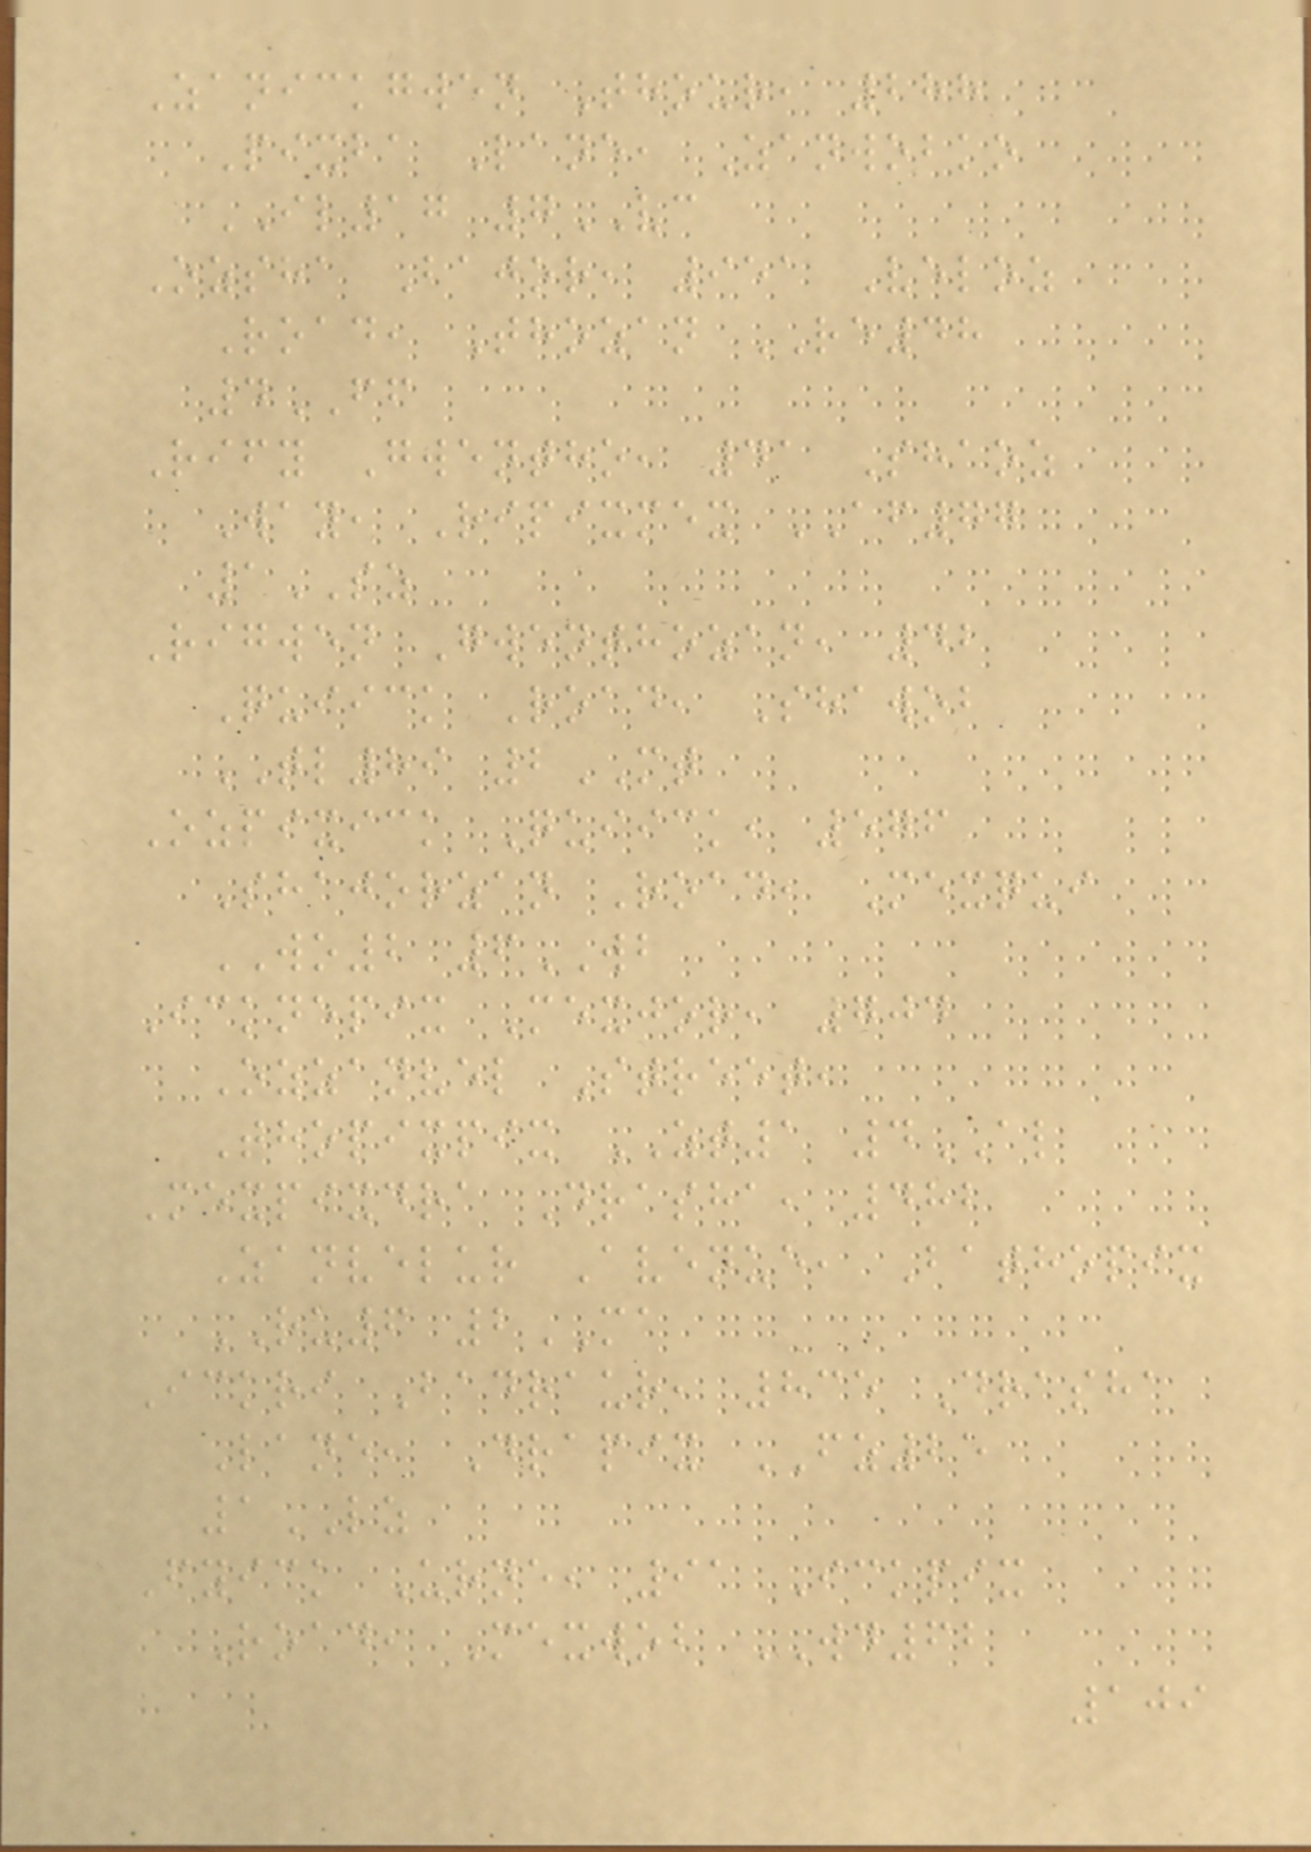Zanickgwen Thour, 288
Pixba Lane, Zanwobko
IL17 7VC
Ozsha Bajor, 951 Veloz
Road, Thozan RE48
4FF
Rify Gwentho, 41 Shaoz
Way, Ripixmex AF77
1SZ
Rigwen Gwenthozan, 42
Quiick Road, Shawob
TL89 2MT
Ozpixick Quiick, 576
Shajorzan Road, Mexqui
WO2 6WB
Icknepix Mexjor, 704
Ozzanvel Street,
Thopixpix ZT1 4AL
Mexpixdra Drasha, 482
Zanvelur Avenue, Bathopix
RU6 2MA
Ickri Badraur, 835 Drasha
Lane, Drapix FZ25
1LZ
Fyick Urne, 91 Ickpix
Road, Mexwob WD62
109
